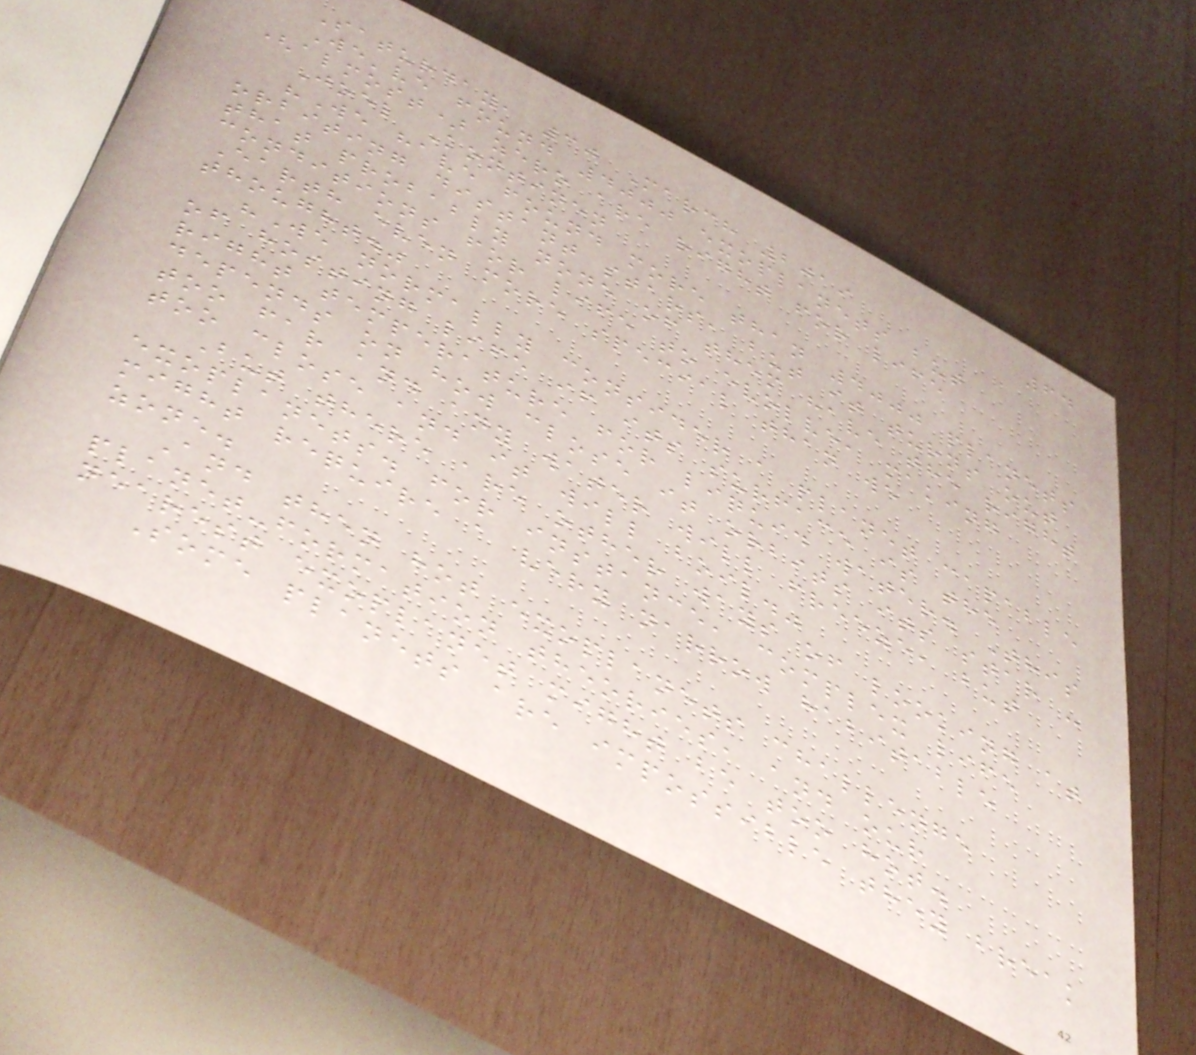64
Saturday, 30 March 2019
We've found 4000 exoplanets but
(almost) zero are right for life
Joel Kontinen
"We have found more than 4000 planets
orbiting distant stars, but it turns out
that probably none of them have the right
conditions for life to evolve, making
Earth even more special than we
thought."
"We normally consider a planet capable
of hosting life if its surface is the
right temperature for liquid water. This
depends on how close it orbits its star -
too far and any water will freeze, but
too close and it will boil."
But there are other ways of looking at
exoplanets. for instance, complex life
might require a very narrow habitable
zone.
And then hot exoplanets challenge
planet-formation theories, and our
nearest exoplanet might be too hot.
Some planets are impossible they break
